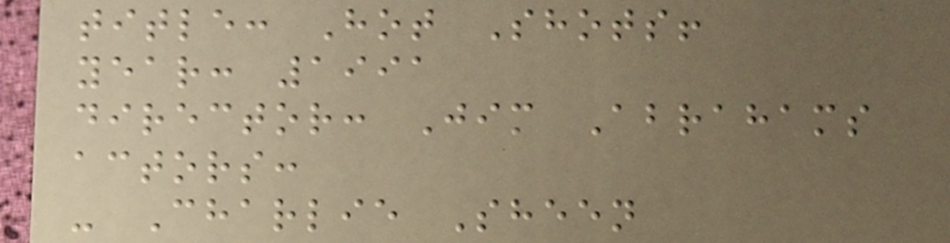title: Hot Shots!
year: 1991
director: Jim Abrahams
actors:
- Charlie Sheen
